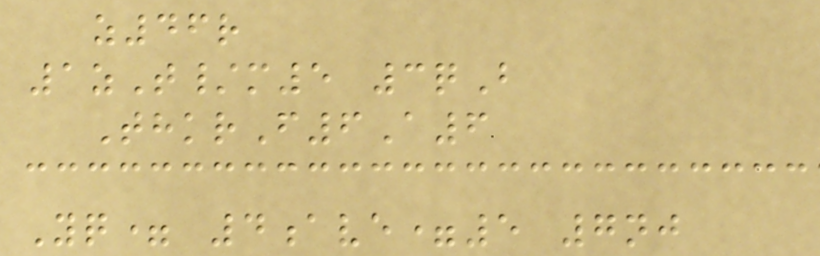z46r
1zT/m5 3qB
ThkrF6A6
Yq= 4ave=5 7nj
